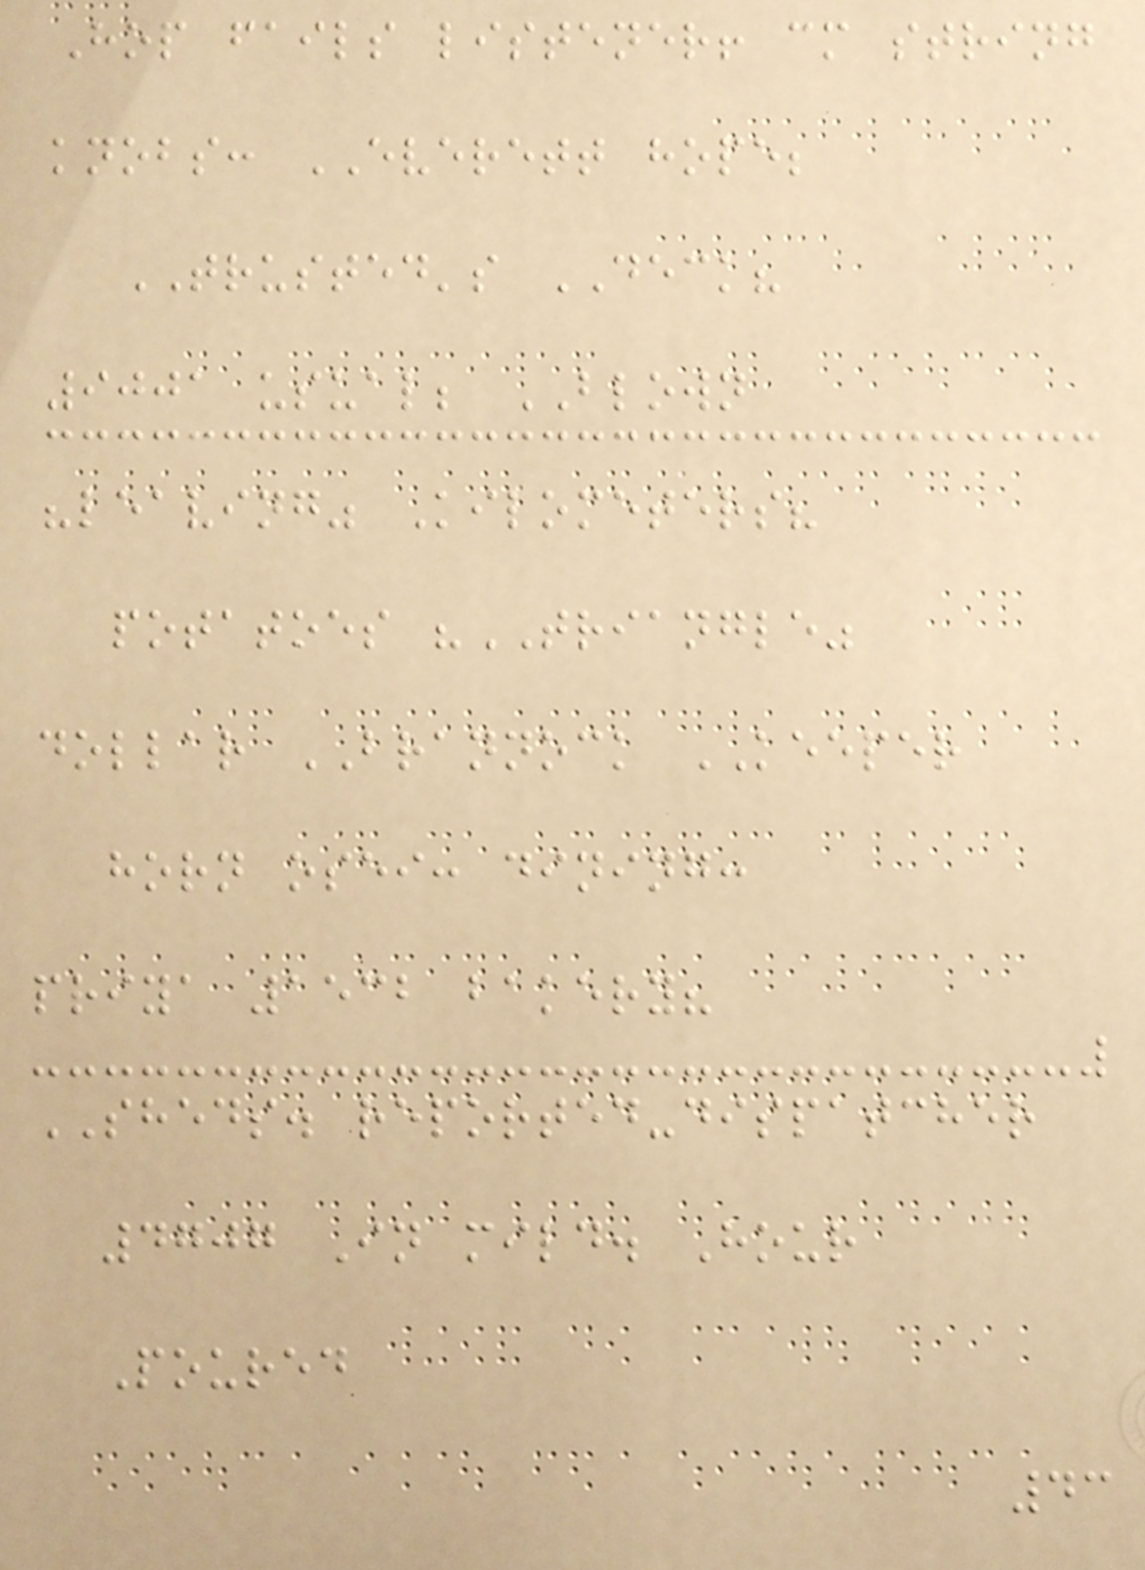Hop fails listener! cm string
knobs: EVERETT hope;
TRUSTED's DECK?
9001 usual; BLOWN
"leaving" Kilometers?
potatoes "TRIANGLE"
dollar BRANNOCK KEEPER
horn osei: dining:
priya 1532 bakery?
SHEDS. reported-dispatcher
4707 In mild. Hour
Poured
43
